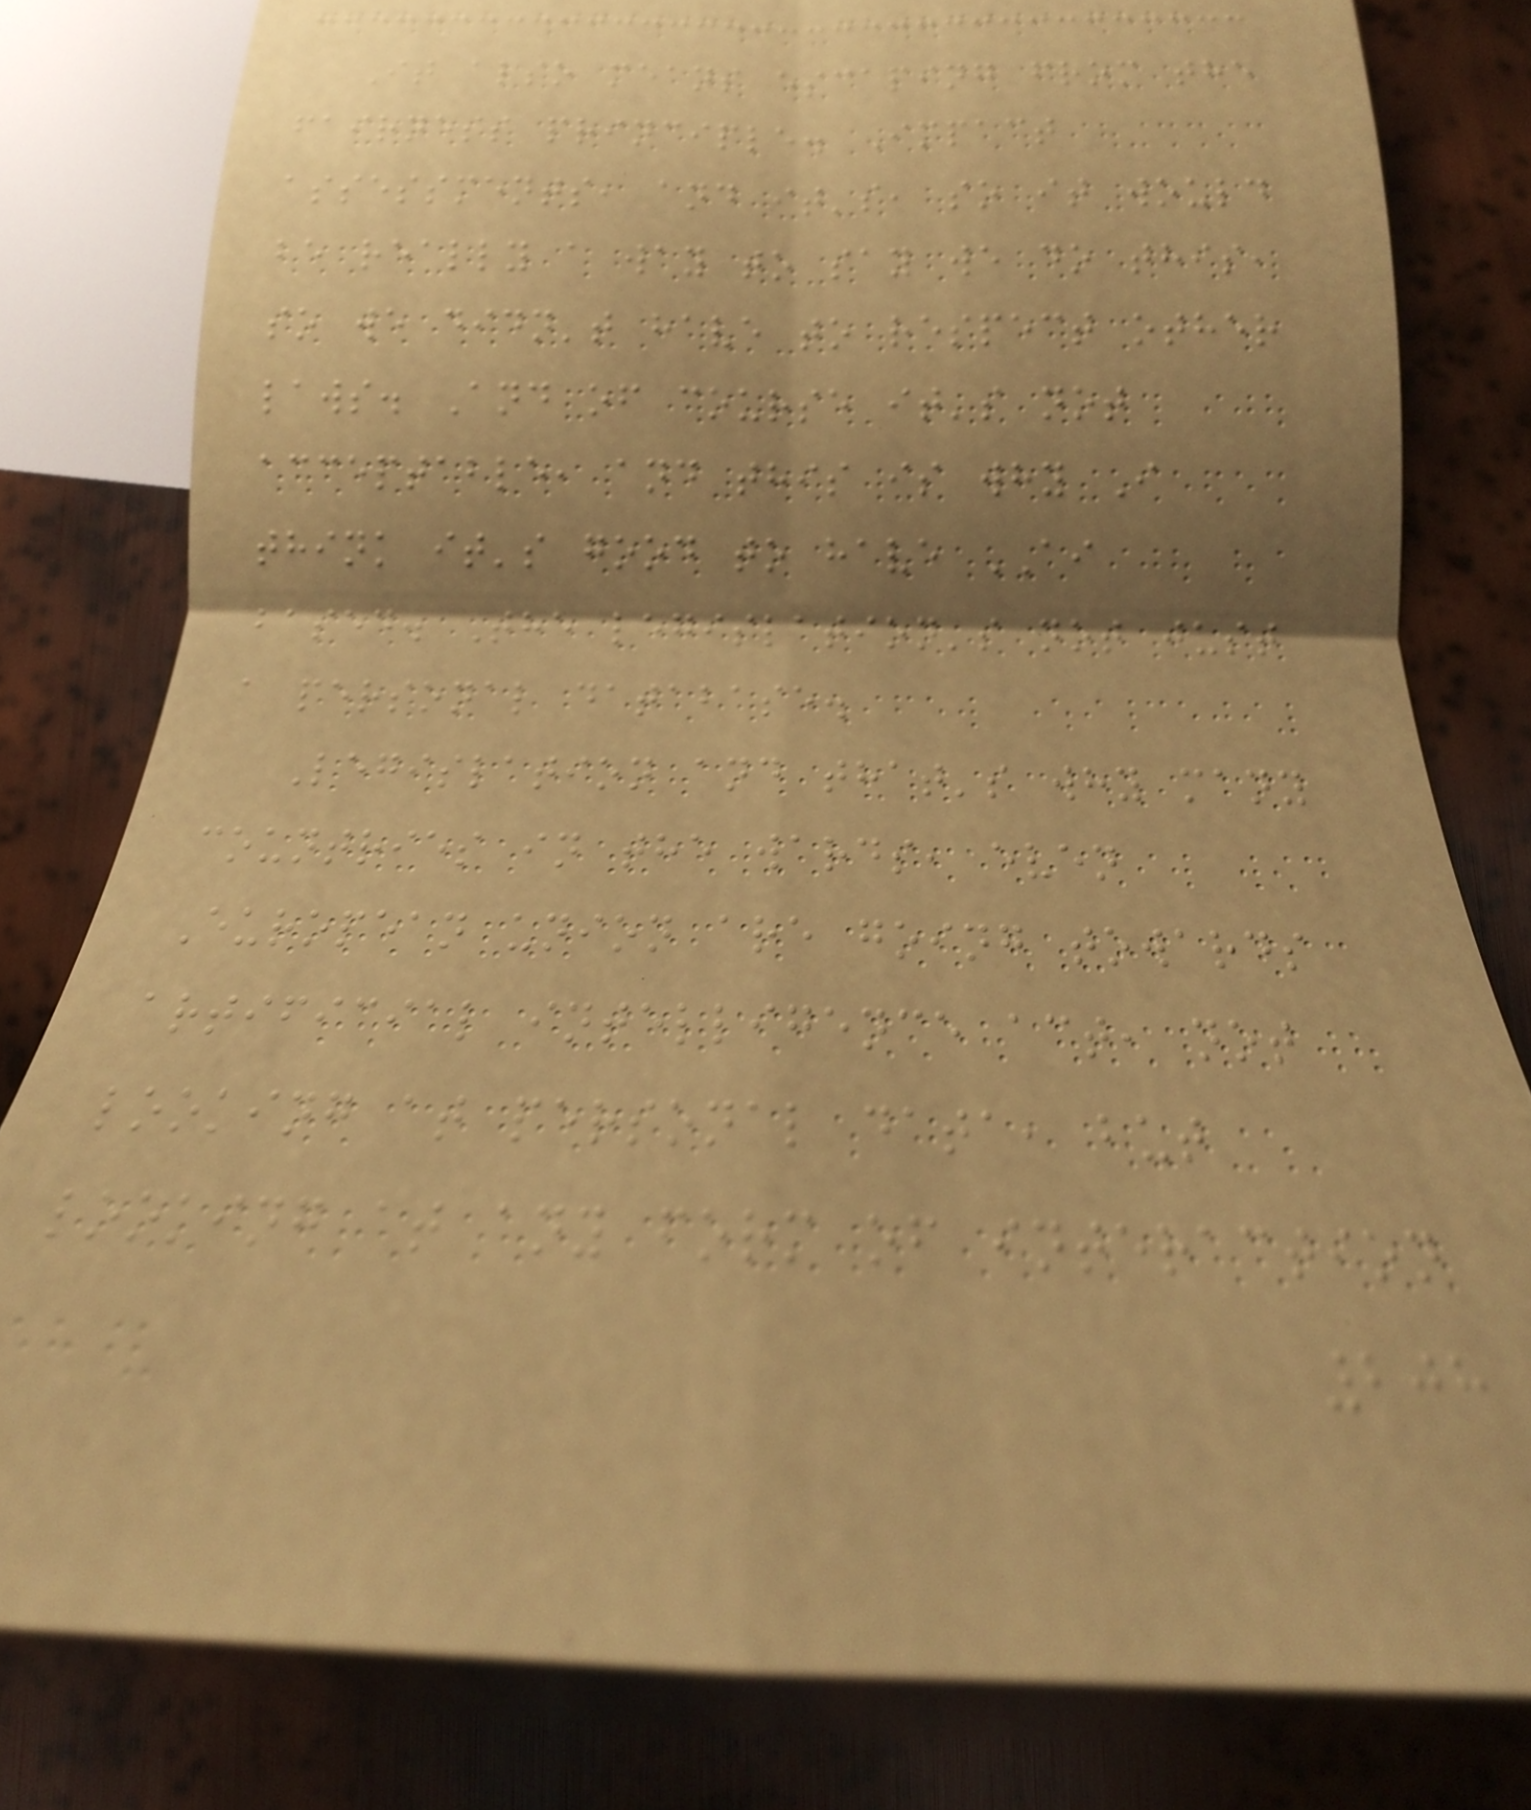It also means escaping from the
fairness principle. Impact
assessments, and it's, so it would
be really a way to say we do this,
so we didn't have to respect other
laws. And of course it's not
acceptable, and this is why I
think it's good to have AI
based. The legislation's not just
a personal database.
Legislation and that's why many
countries in the wards, even
European union are going towards
artificial intelligence act, not
looking at personal data, but
looking at any form of interaction
208
